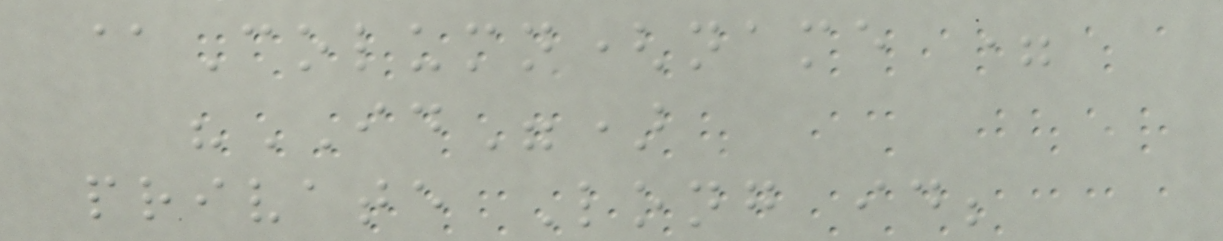@Column(name =
"ID")
private Long id;
